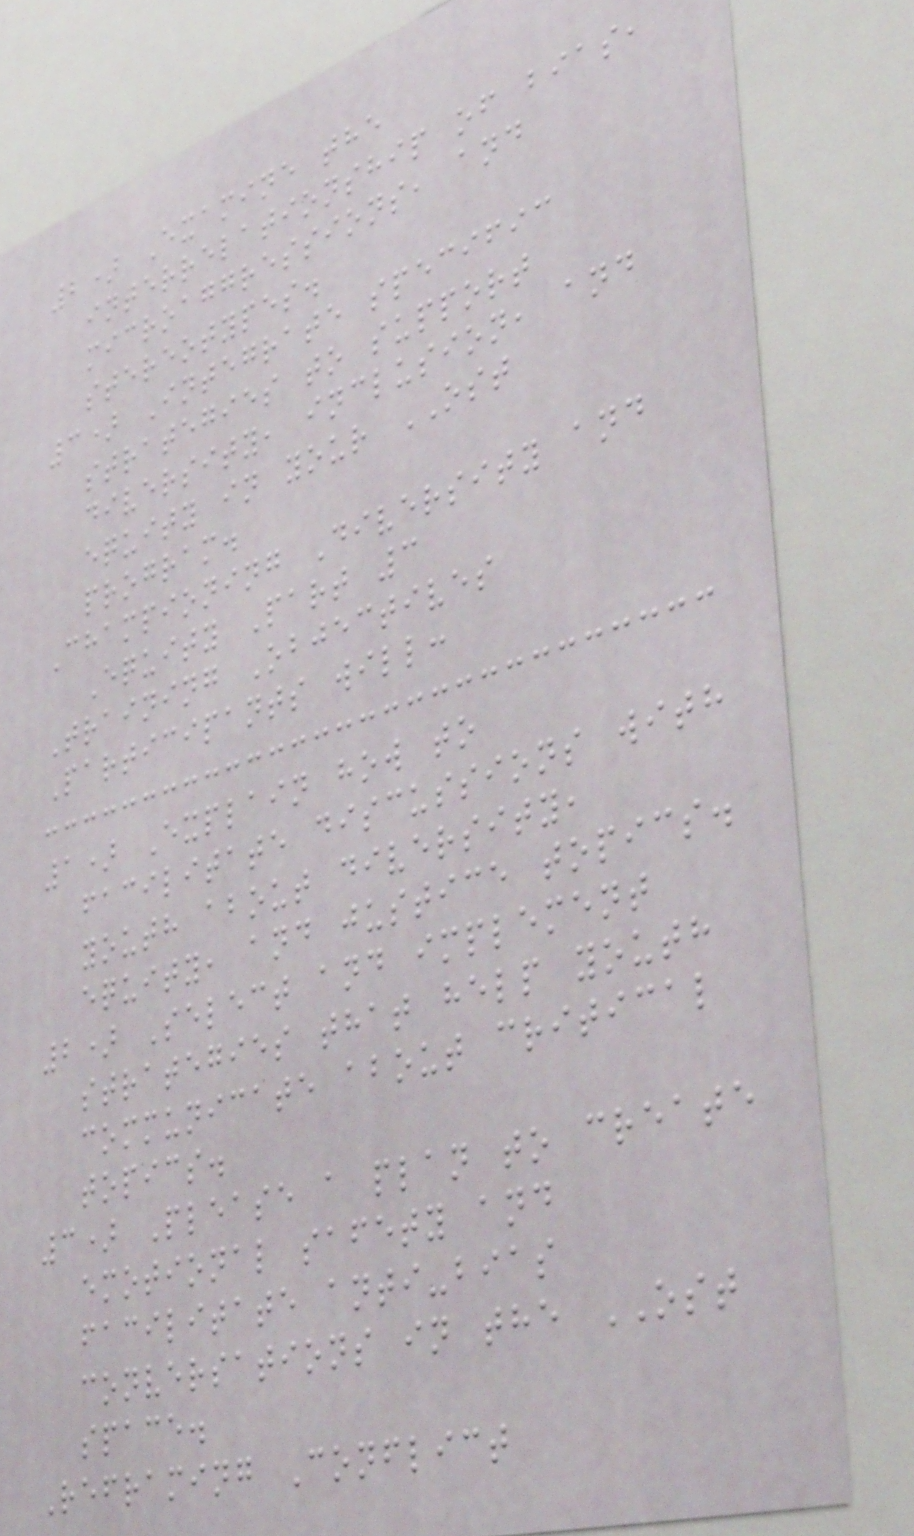2) Examine the
interrelationship of bias,
microaggressions, and
stereotypes.
3) Integrate specific
strategies to support
diversity, inclusion, and
equity in your OST
program.
Championing Diversity and
Equity Part 3
Training Objectives
Participants will:
1) Explain how to
facilitate discussions with
youth about diversity,
equity, and justice topics.
2) Select and implement
strategies that help youth
communicate about critical
topics.
3) Please a plan to create
emotional safety and
facilitate anti-bias
conversations in the OST
space.
Reframing Conflict
